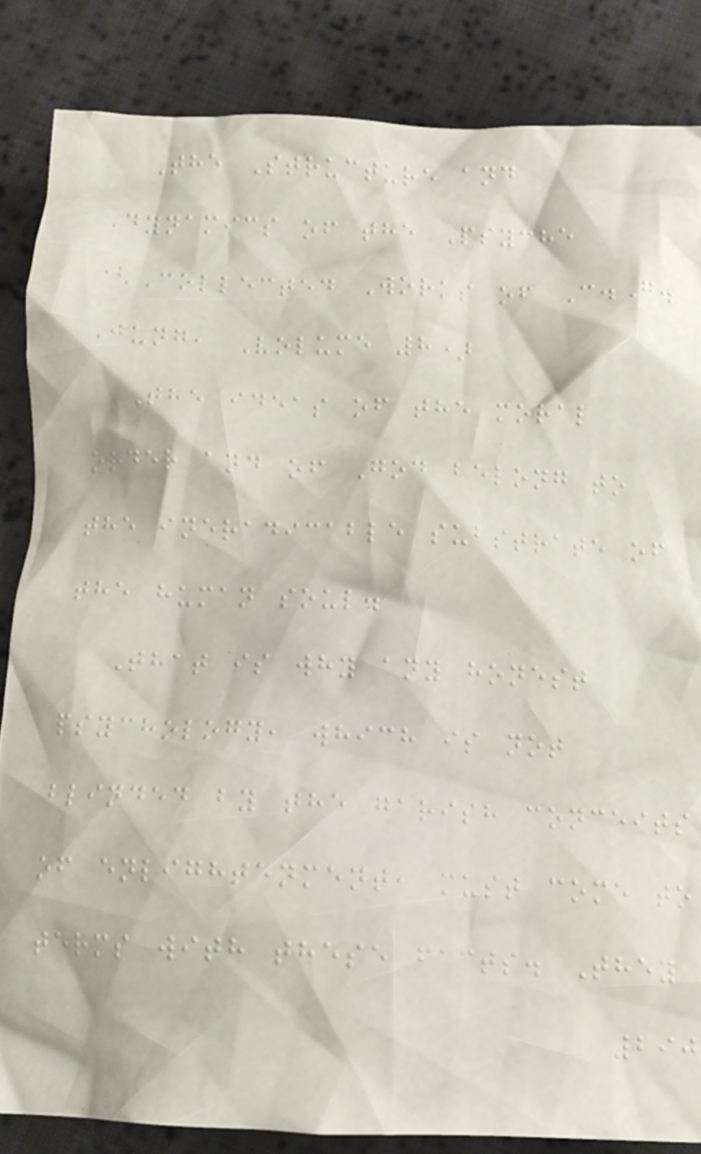The Structure and
Dynamics of the Psyche
(Collected Works of C.G.
Jung, Volume 8)
The ideas of the moral
order and of God belong to
the ineradicable substrate of
the human soul.
That is why any honest
psychology, which is not
blinded by the garish conceits
of enlightenment, must come to
terms with these facts. They
290
